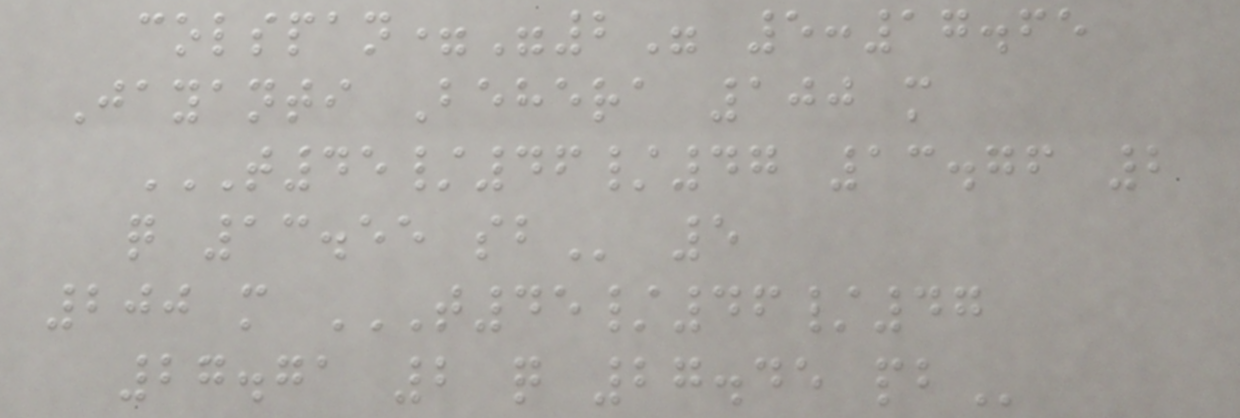colspan="2" 5:17.65
Jayanti Behera 100 m
T45/46/47 13.76 2
Q 13.55 SB 5
200 m T45/46/47
27.71 2 Q 27.45 PB
